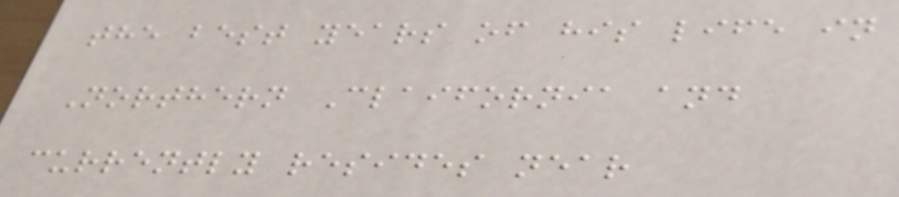the best years of his life in
Northern Claifornia and
currently resides near
